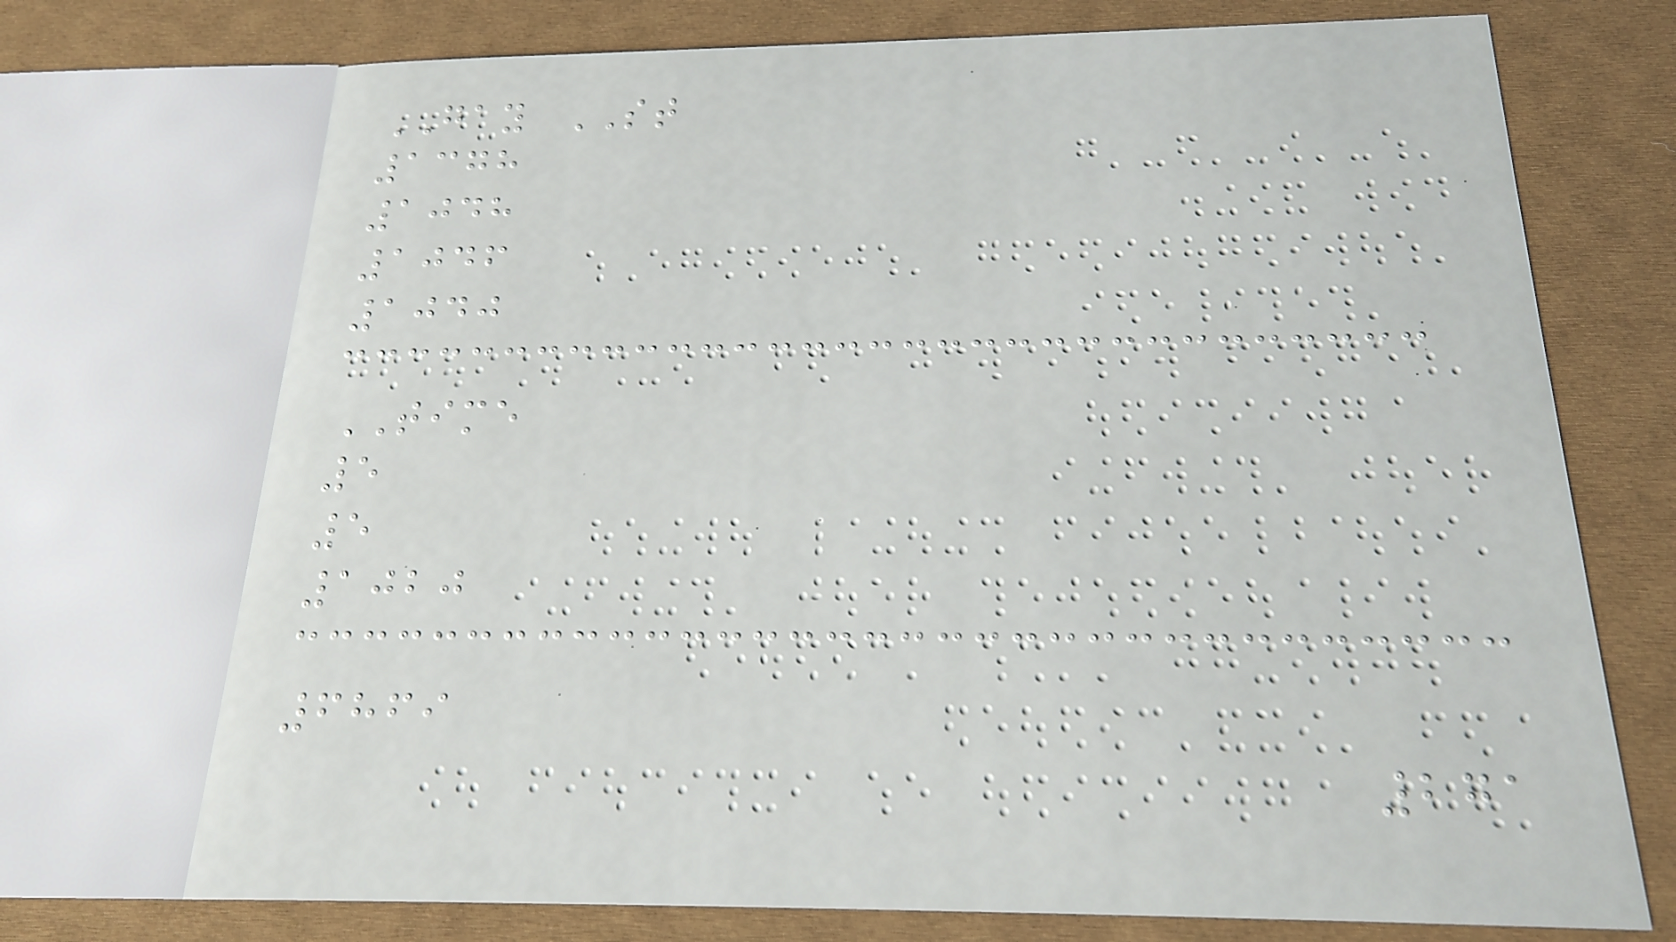GAY ST
1378
1048
1046
1040
TIME
5
5
1020
6869
271
